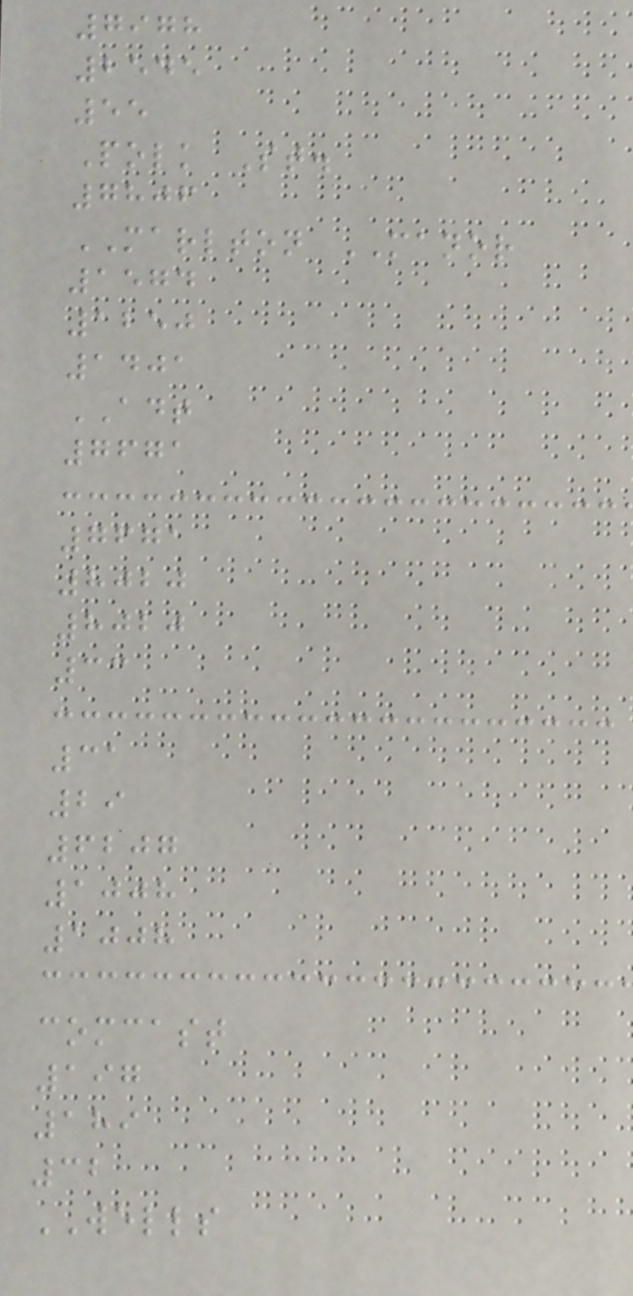7978
2545
55
Polk St.
7806
MARLTON MANOR
1574
1250
1401
ADT
7671
7671
8020
8020
33
31
29
6207
1008
1008
comcast
197
189
32
WELLS
